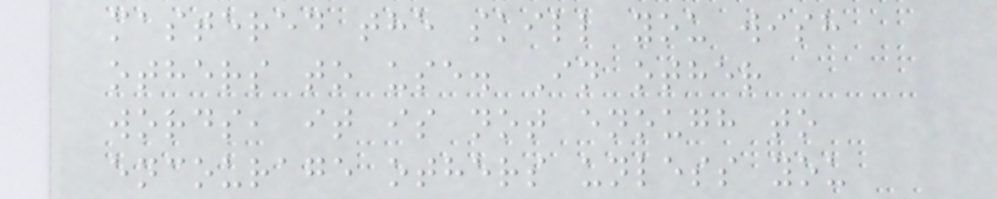mastered the skill you wish
others to use. In other
words, it is not enough to
encourage others unless you
